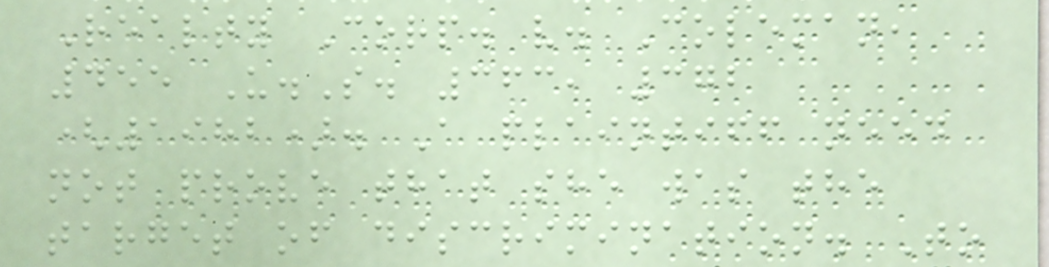Realty Corp. v. Coleman,
455 U.S. 363, 372
(1982). A plaintiff need
not prove that she was the
target of discrimination. To
